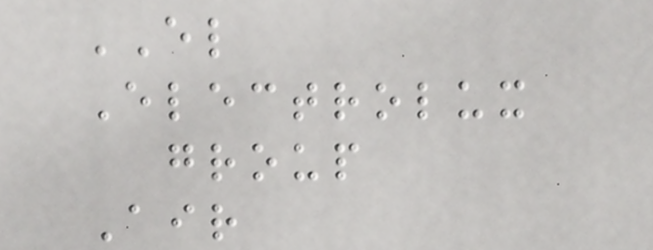EL
Electrolux
group
Air
